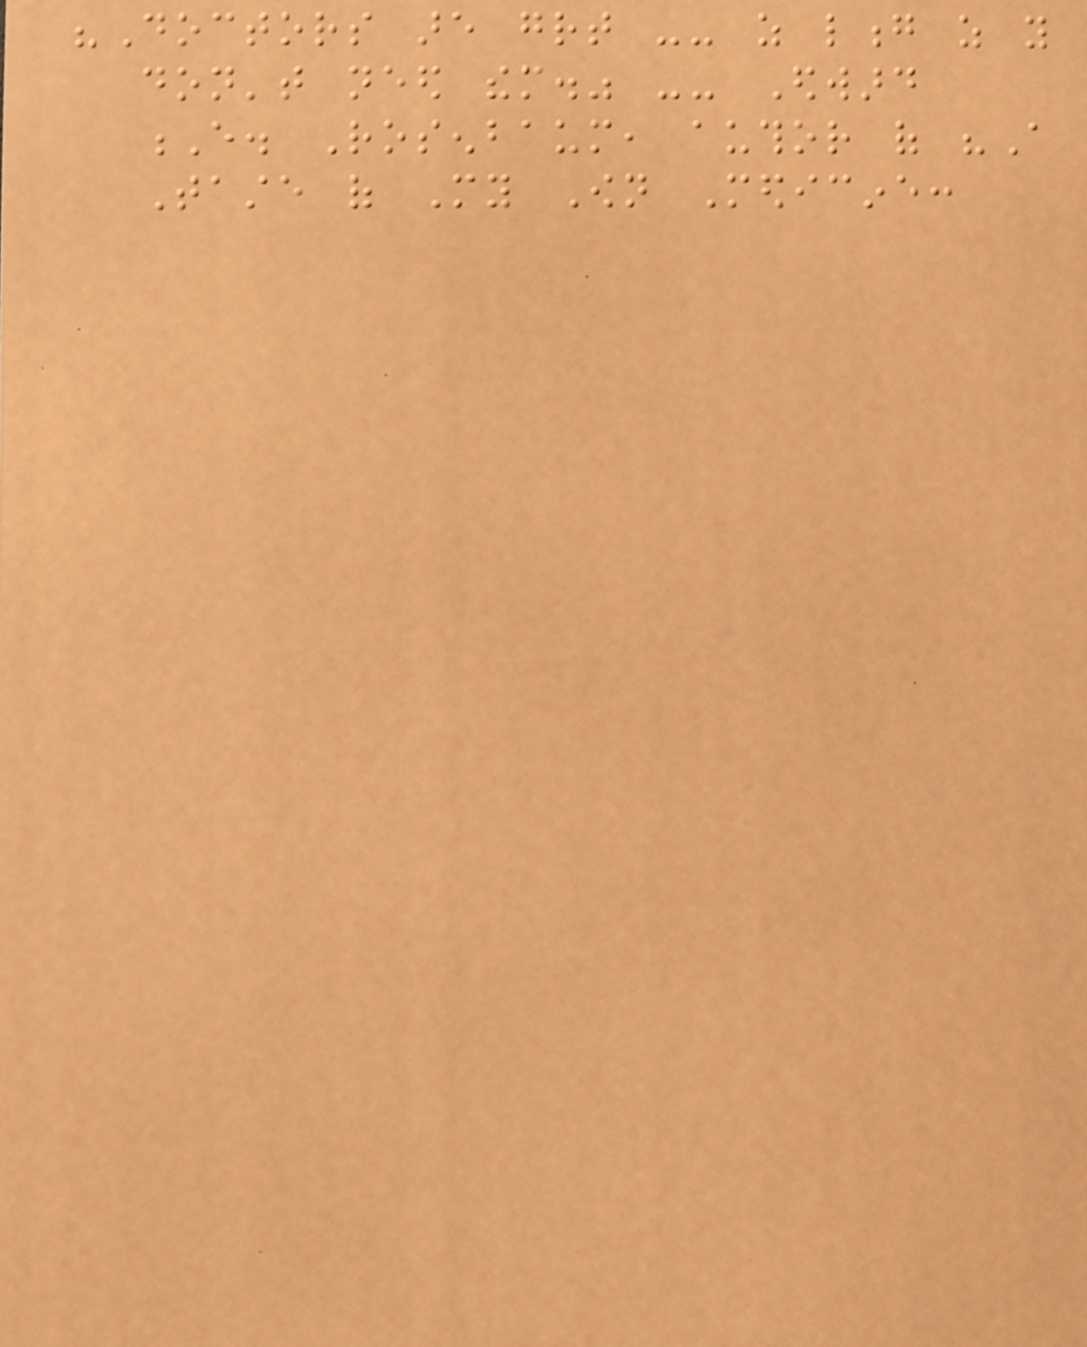"Doctors are great -- as long as you
don't need them." -- Edward
E. Rosenbaum, author of "A
Taste of My Own Medicine:
